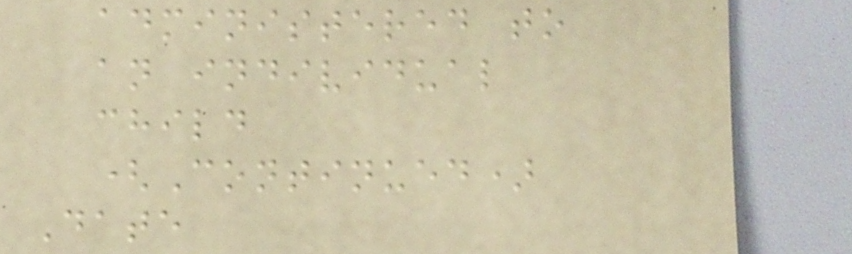administered to
an individual
child
(Continued)
Date
